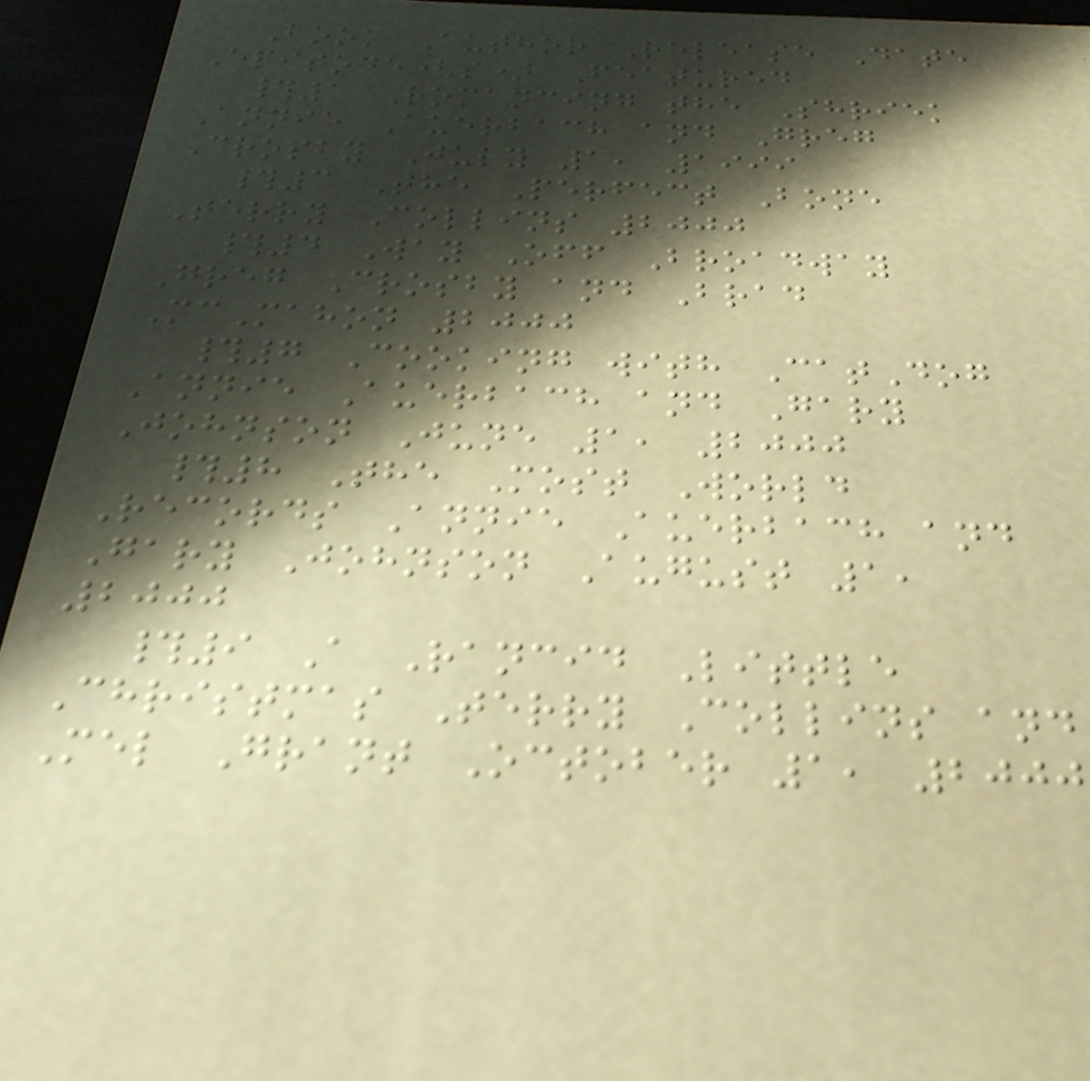Book Author Release Date
Episode(s) Featured
#1 Romancing the Shriek
Annie Auerbach and Greg
Crosby July 1, 1999
#3 The Perfect Bone
Terry Collins 2000
#4 Way Off Broadway
Greg Crosby and Brad
McMahon 2000
#7 Cooking with CatDog
Annie Auerbach and Gary
Johnson June 1, 2000
#8 The Most World
Records Annie Auerbach and
Gary Johnson August 1,
2000
#9 A Rancid Little
Christmas Terry Collins and
Mel Grant October 1, 2000
